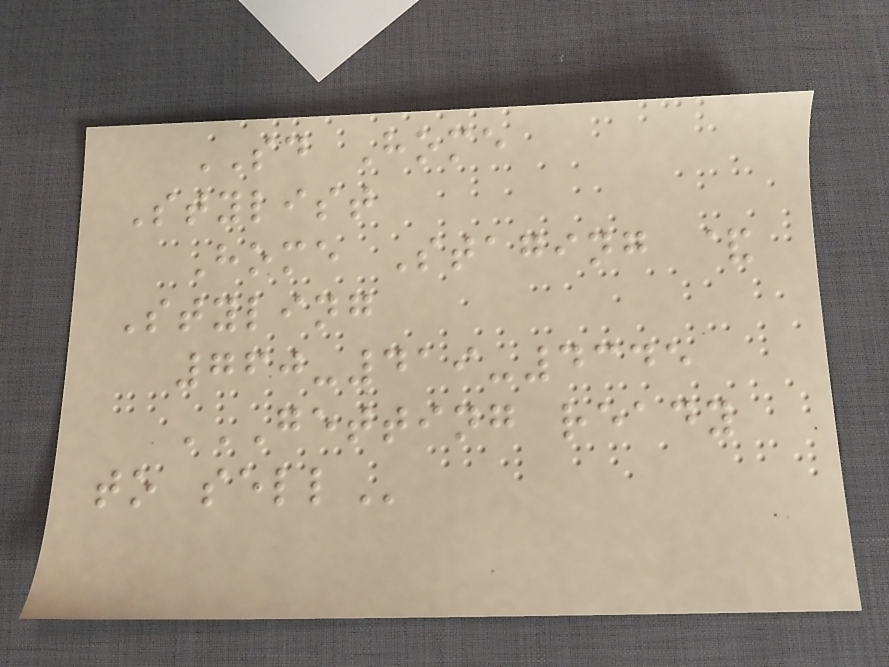SD Home
Stylist
Home Staging &
Styling
760-419-4345
GETTING READY
TO SELL
